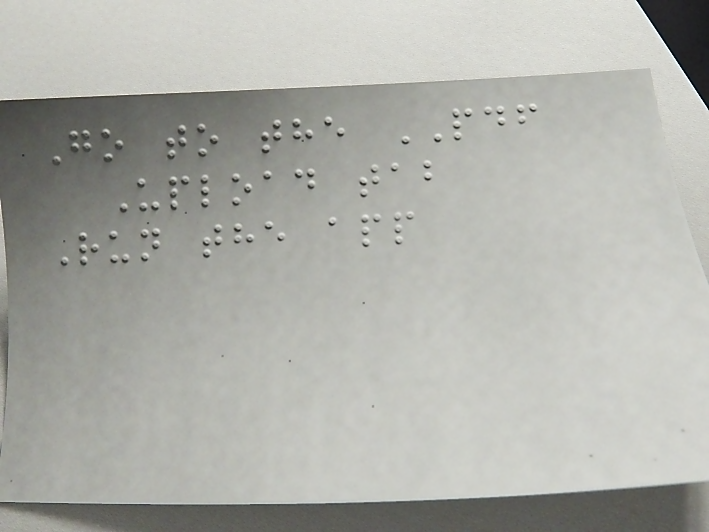Go to the PDF
Upload tab
Run the app
